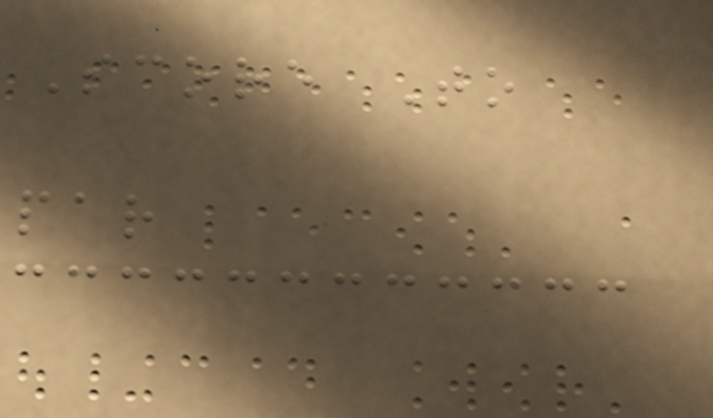Score To
par
